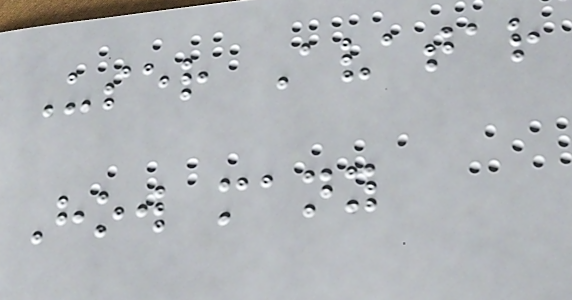User Avatar
How many
